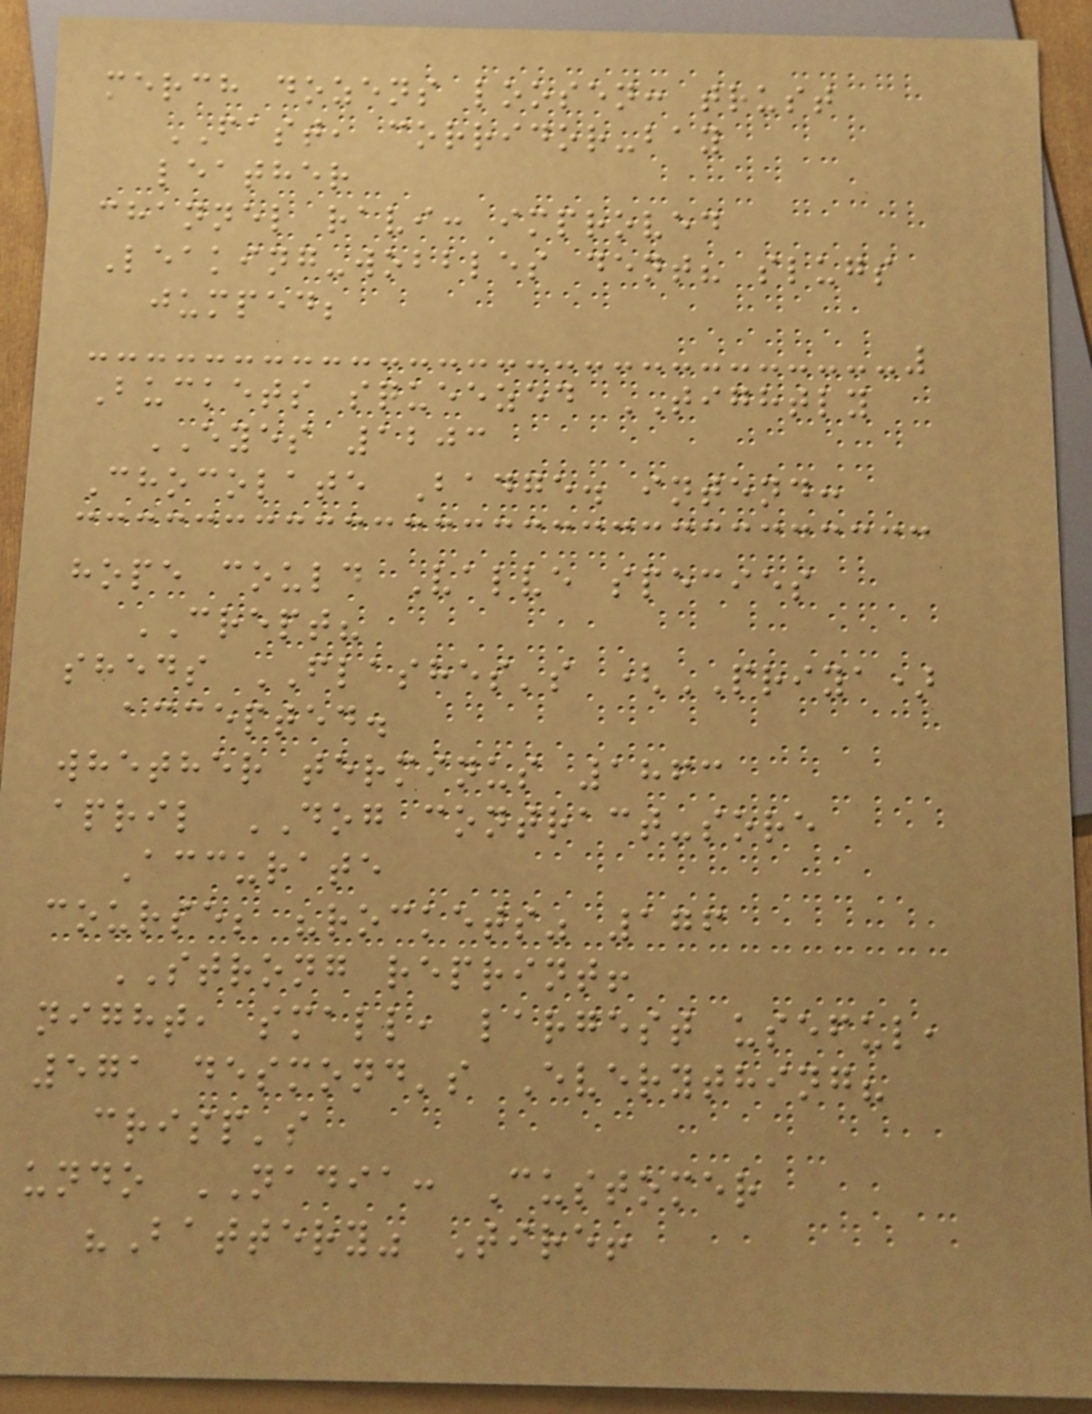merch dozens loosen: trust
FAST, corridor-bay
leather
channel ravi: improved
Leaking-wobbles dent? slugs
jumped;
Buckets squeezed TIGHTLY
EYES 1203
Chocolate Badge. intend:
hope could Valve species
CREPT?
sheds FLASHES's (PRIYA)
accepted.
whether terminus 1863
april DOG contract-sore
Accurate
course; "rockets" 176
STRONG reprint!
night, small, largest useful,
571 desmond's Everything?
crisp's
undo NADIA: Customer
"Battery" Tire!
